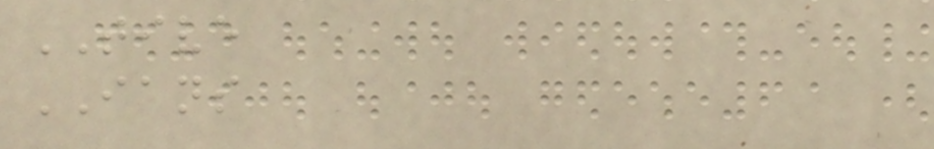TIVE
IANS
